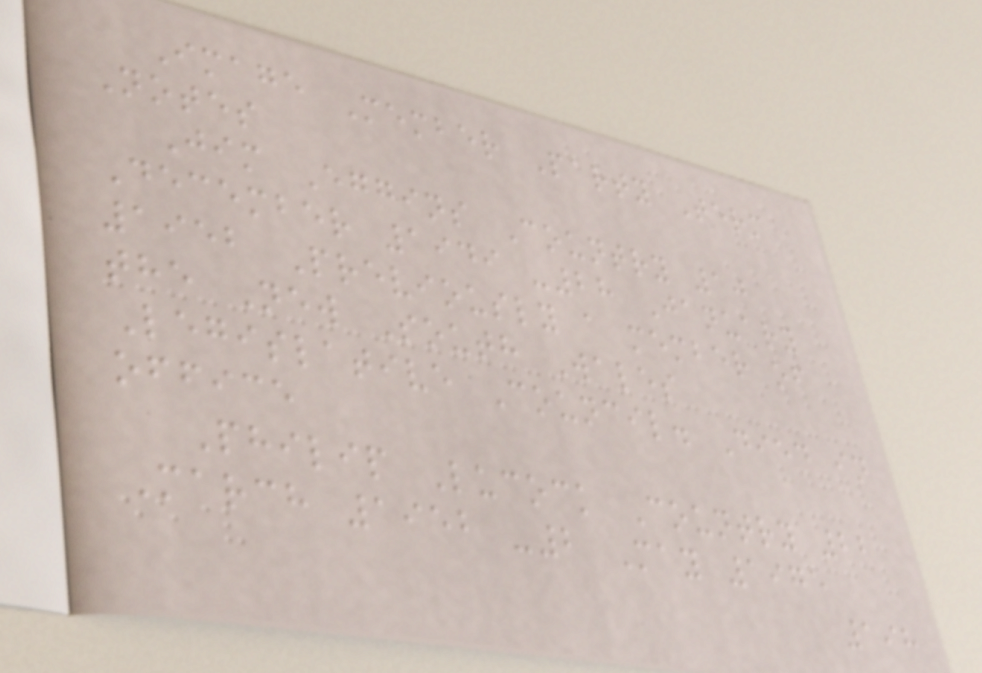Image Member Party Term
Notes
Jim Eggins Country 10
December 1949 -28 January
1952 Previously a member of
the New South Wales
Legislative Council. Died in
office
Philip Lucock Country 22
March 1952 -2 May 1975
198
